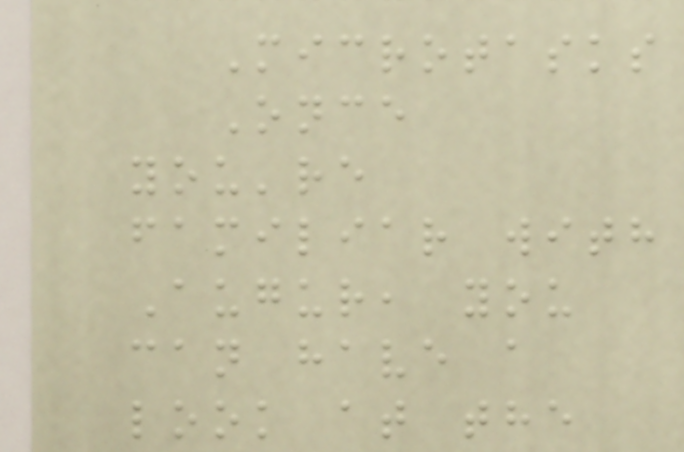Microtasks
Once
you're
familiar with
Augur, you
can have a
look at the
